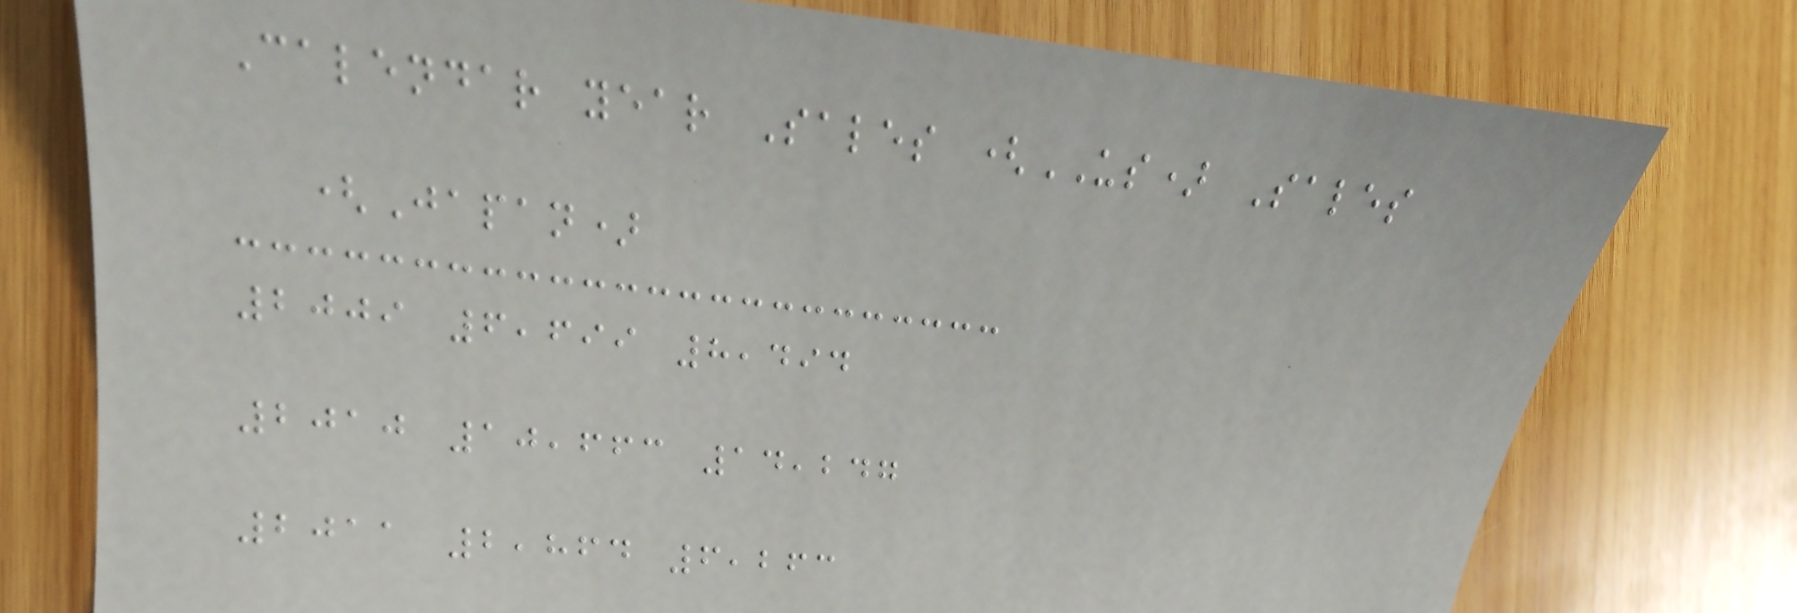Calendar year Sales (US) Sales
(Japan)
2009 6,699 8,494
2010 10,663 14,247
2011 2,864 6,263
